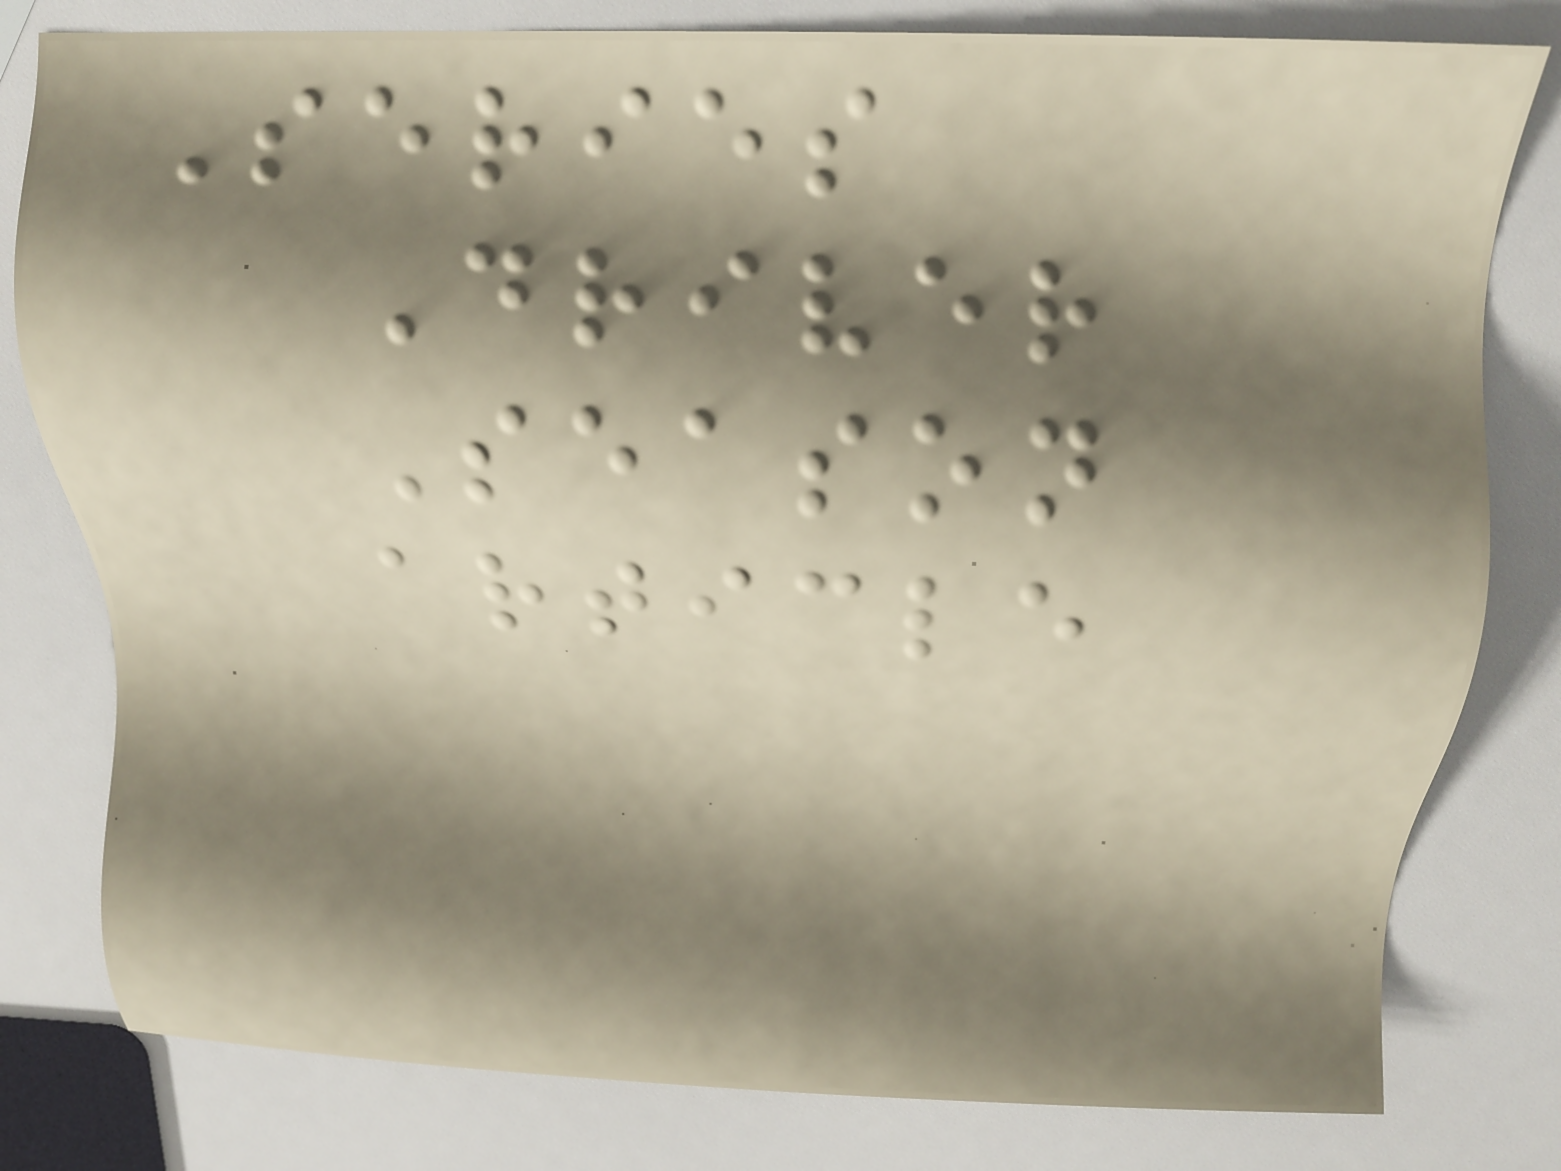Series
Driver
Season
article
